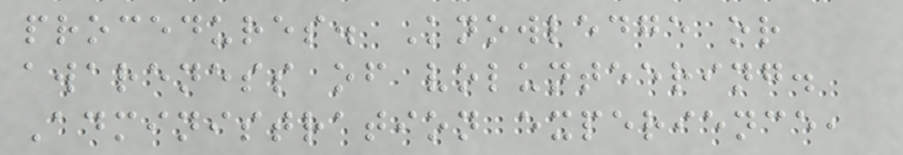procedures. Knowledge or
awareness of volunteering.
Administration experience,
